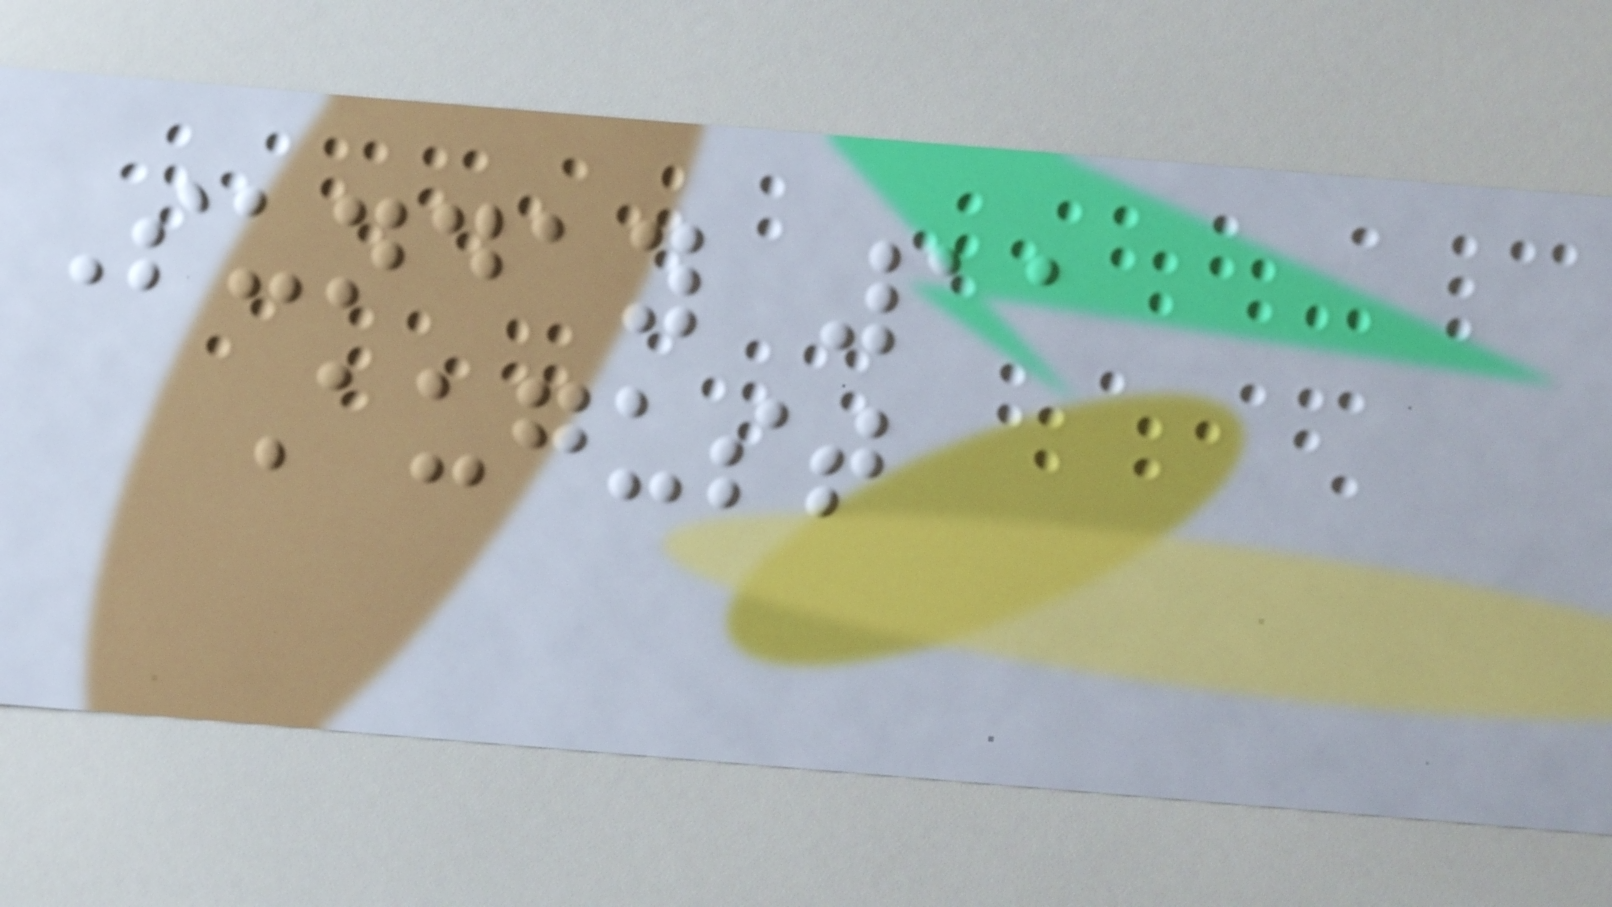Sunday 11
August
